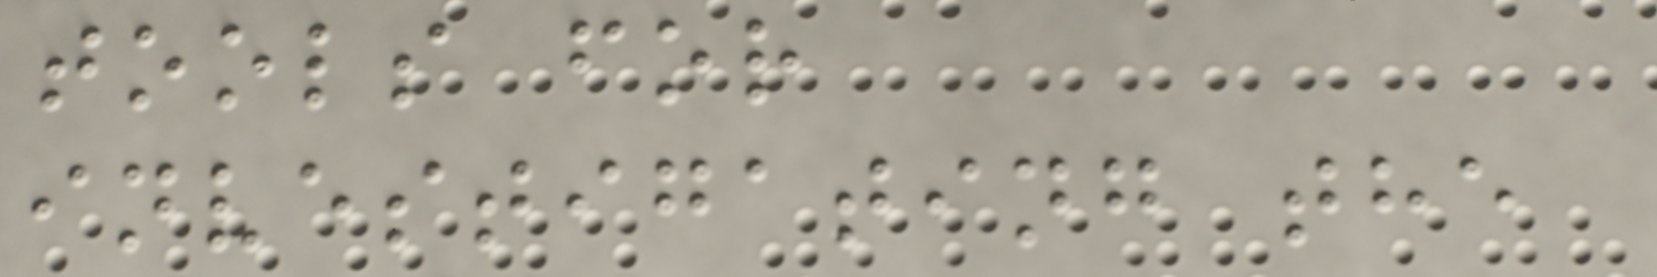tools for
investigating the
